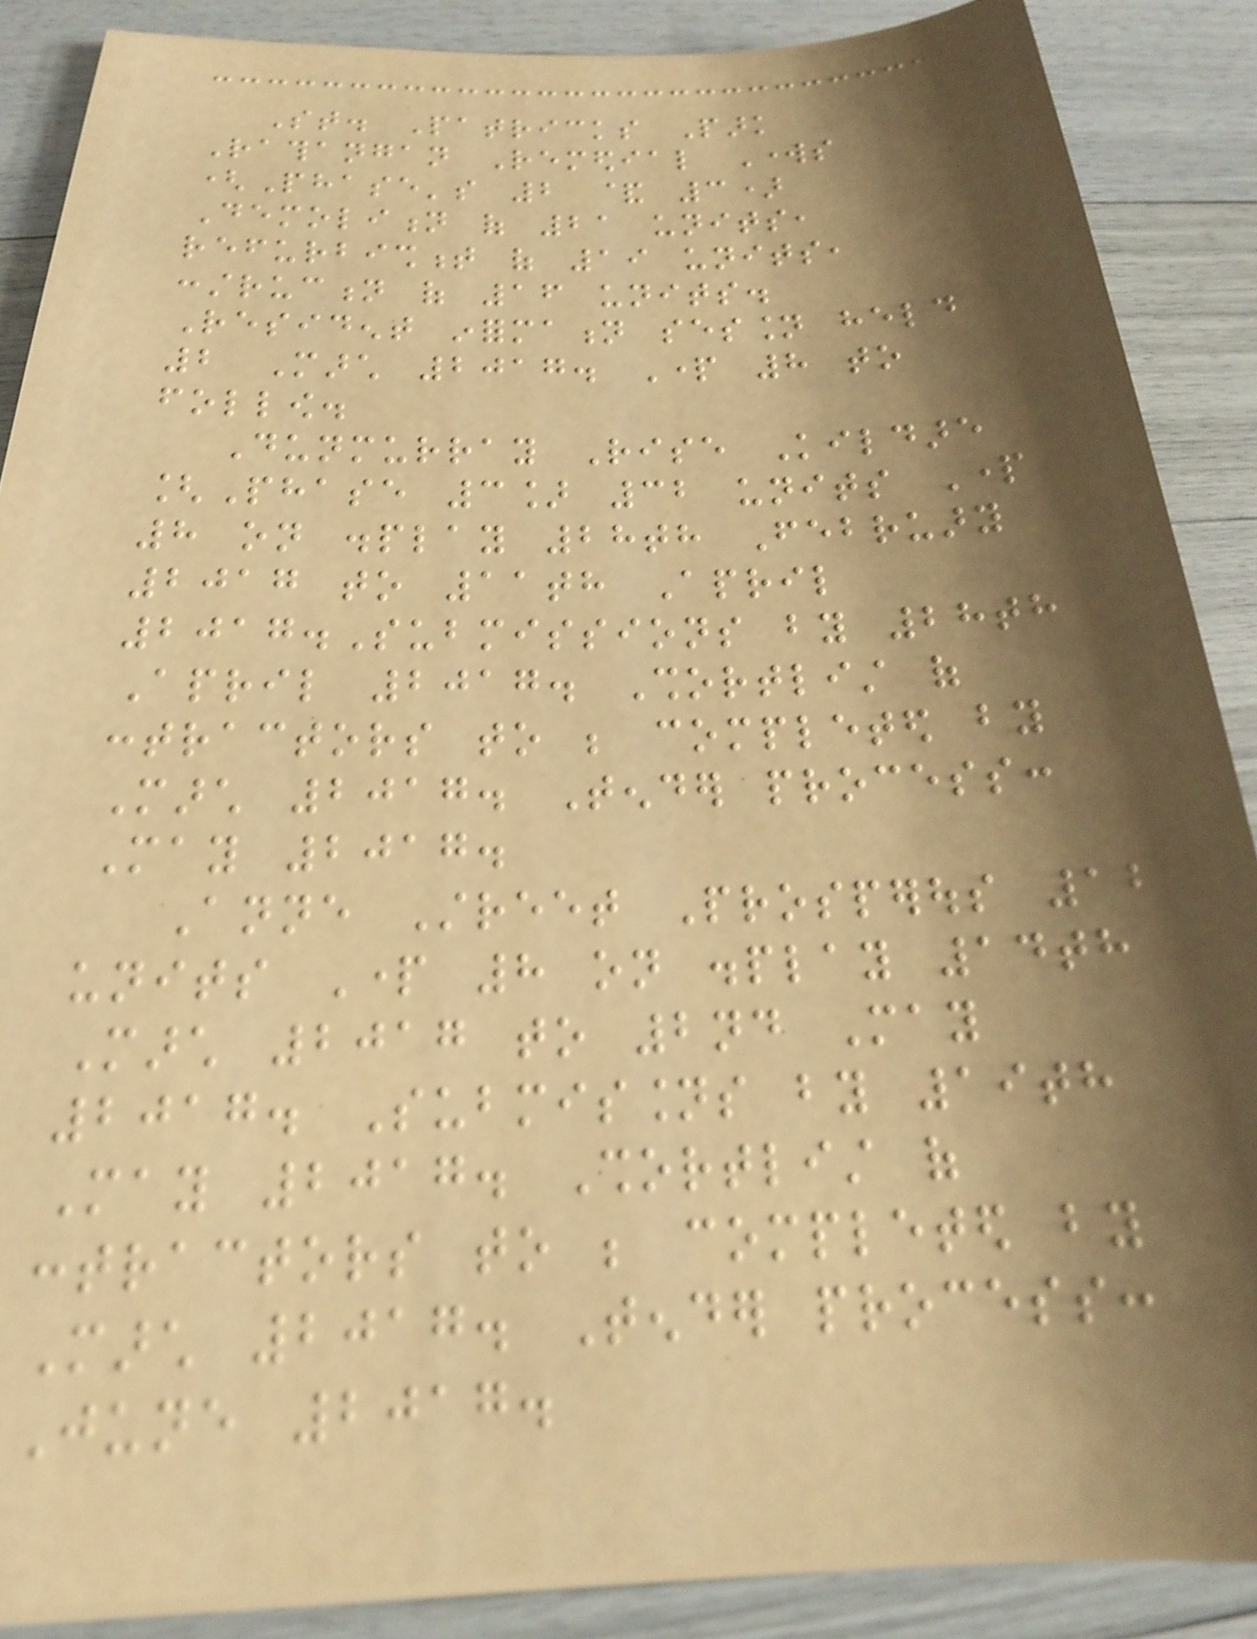St. Patricks Park
Rathangan Remedial Works
(Phase's 2 & 3)
Demolition of 21 units,
refurbishment of 19 units,
construction of 16 units.
Resident information session held
2 March 2017. Part 8 to
follow.
Dunmurray Rise Kildare
[Phase 3] 32 units Part
8 on display 28th February
2017 to 11th April
2017.Submissions by 28th
April 2017. Shortlist of
contractors to be completed by
March 2017. Tender process:
May 2017.
Anne Street Prosperous 12
units Part 8 on display 14th
March 2017 to 2nd May
2017. Submissions by 19th
May 2017. Shortlist of
contractors to be completed by
March 2017. Tender process:
June 2017.
